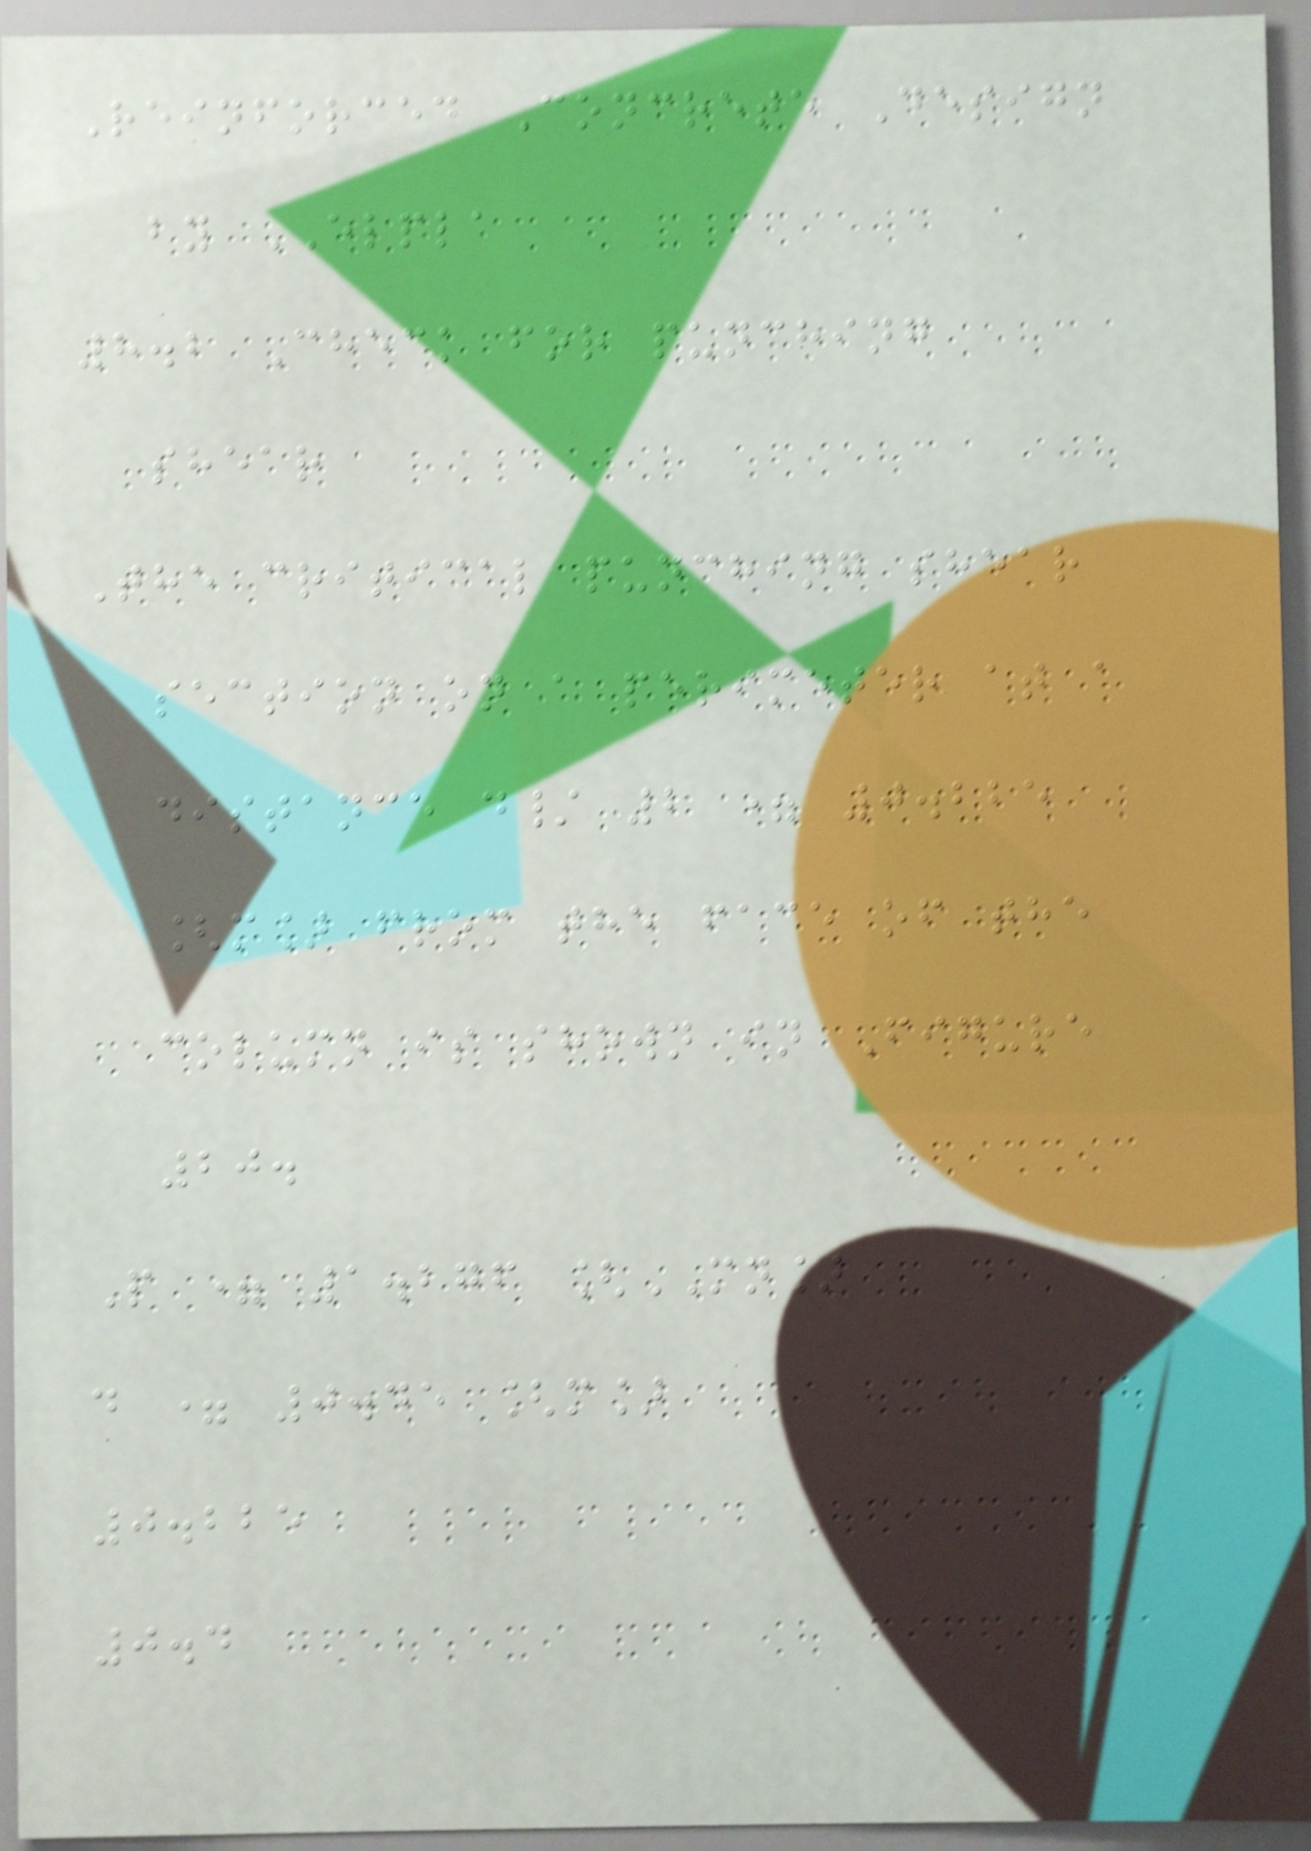Reinforced Concrete Design
by ELPLA
8.2 Check for punching
shear
The critical punching shear
section on a perimeter at a
distance d/ 2 = 0.225
[m] from the face of the
column is shown in Figure
20.
P = 1.276 [MN]
d = 0.45 [m]
0.225
0.4
